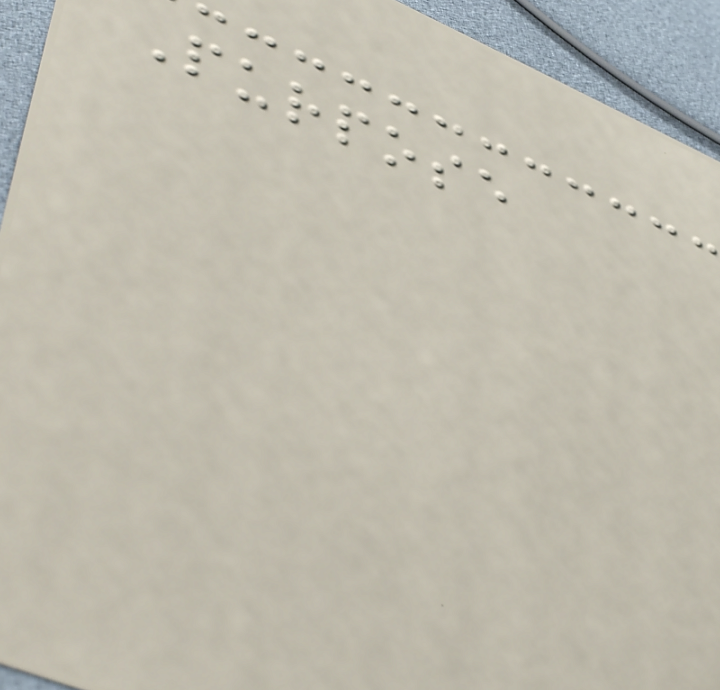Purpose
